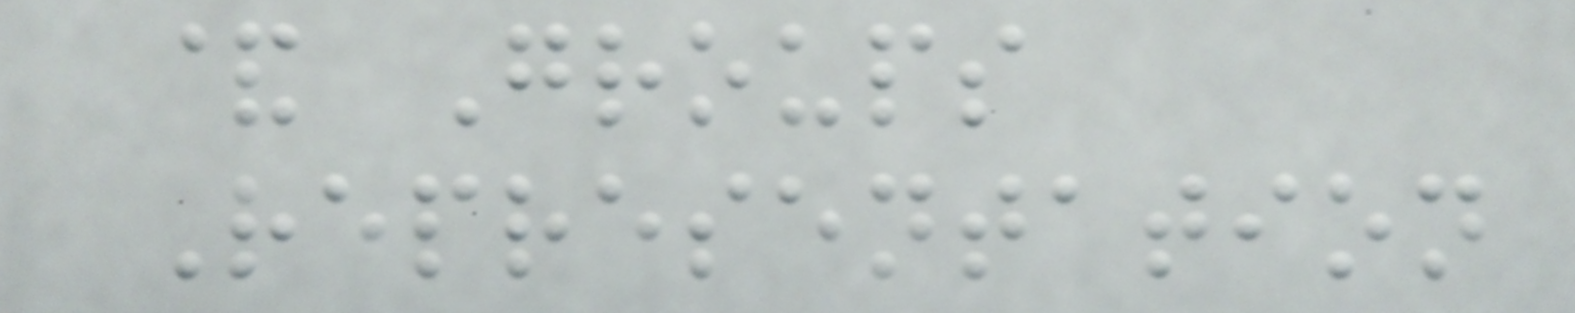& Groups
Representation
